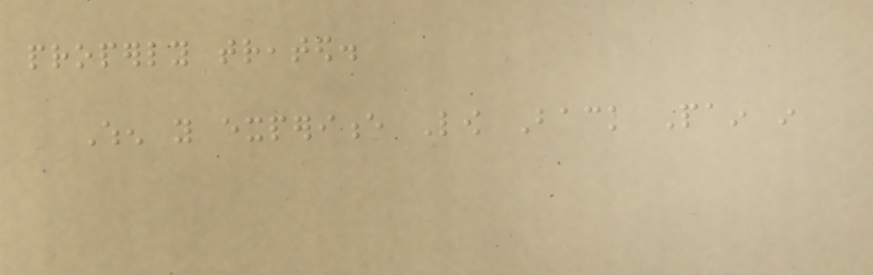properly treated.
When you experience Low Back Pain in
